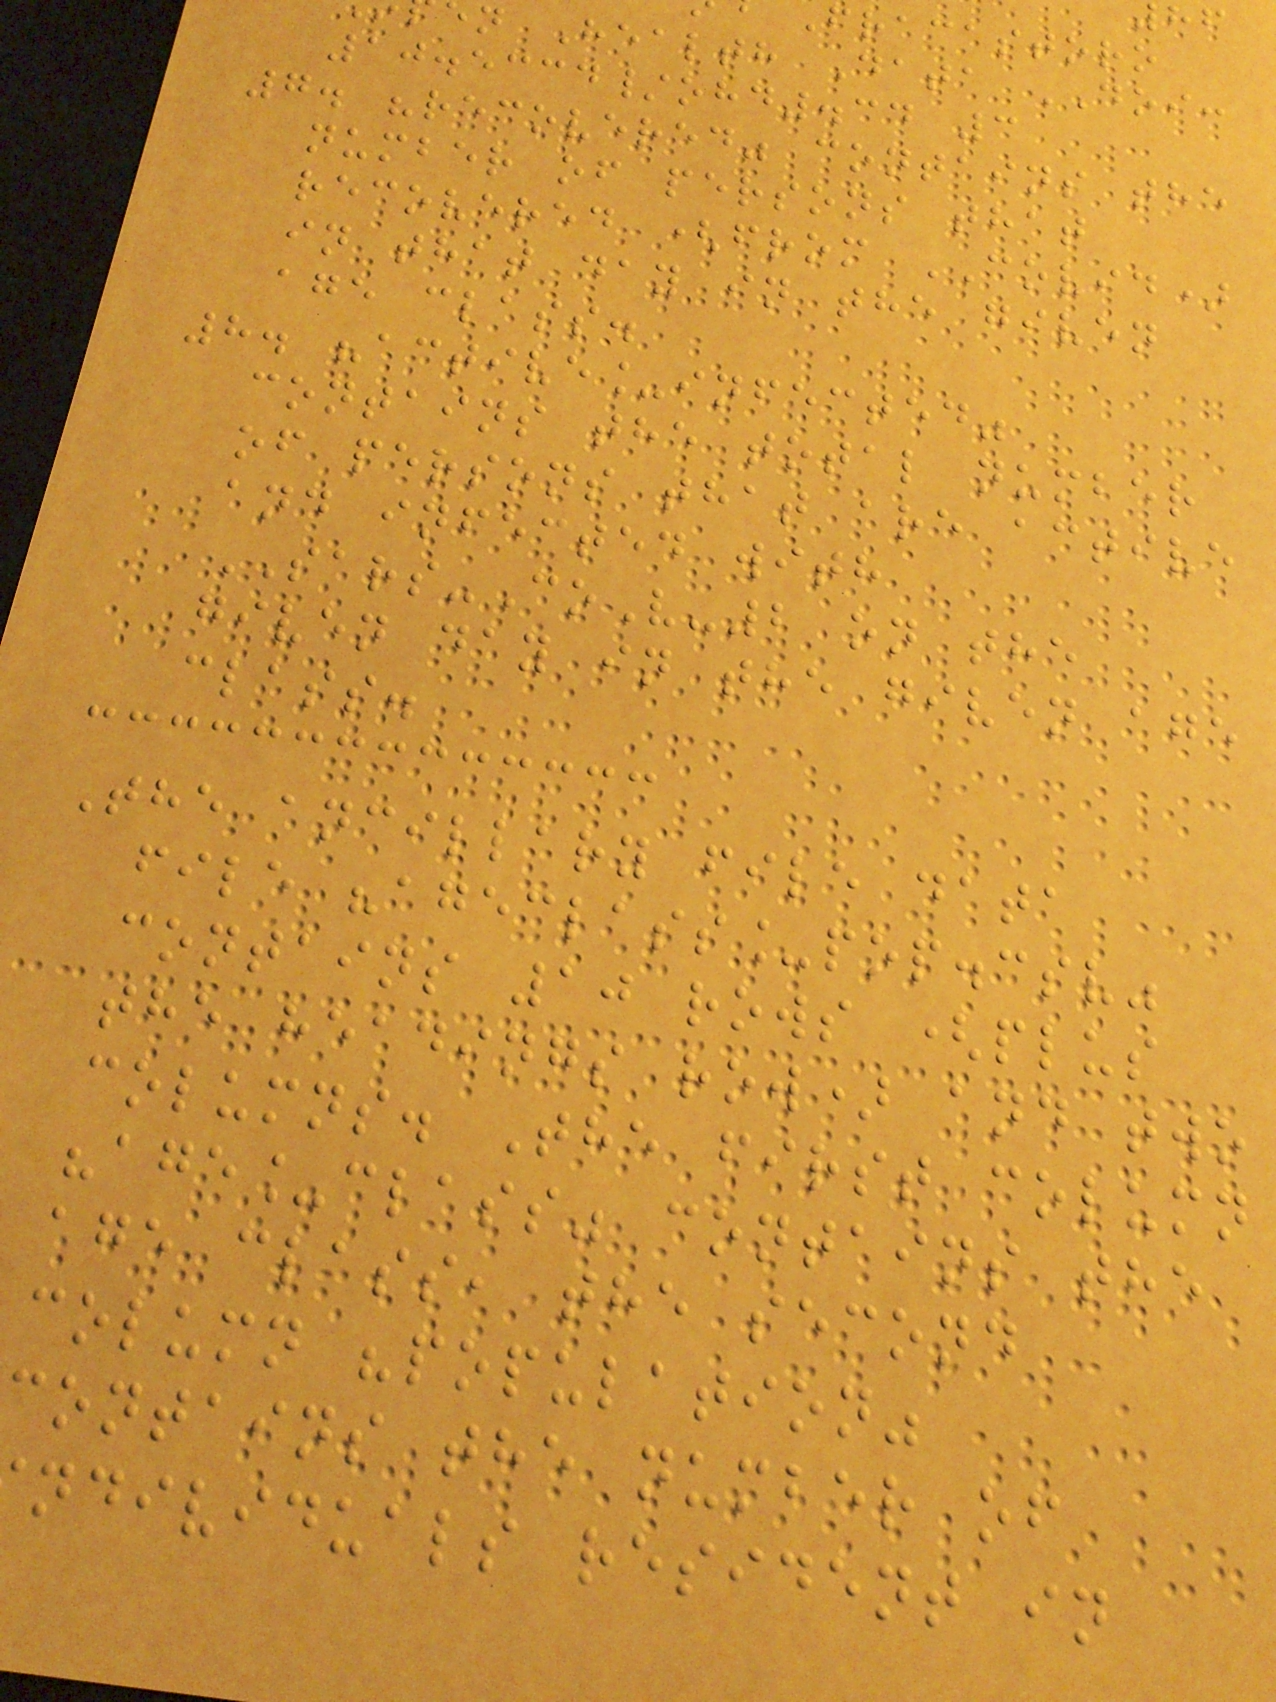Fracastoro
n Health Data DOI:
10.5334/ohd.34 3
7. "recovered" contains the
number of persons that
recovered (from COVID)
in that day in the given
age class.
8. "active_infected"
contains the total number
of persons that are active
and infected with
SARS-CoV-2 on the
given day in the given age
class.
The ancillary file data
file "ageclass_pop.csv"
contains 10 rows (plus
the headings row) and two
columns. The first column
"age_class" contains the
age class, the second
column "population"
contains the number of
ndividuals resident in
